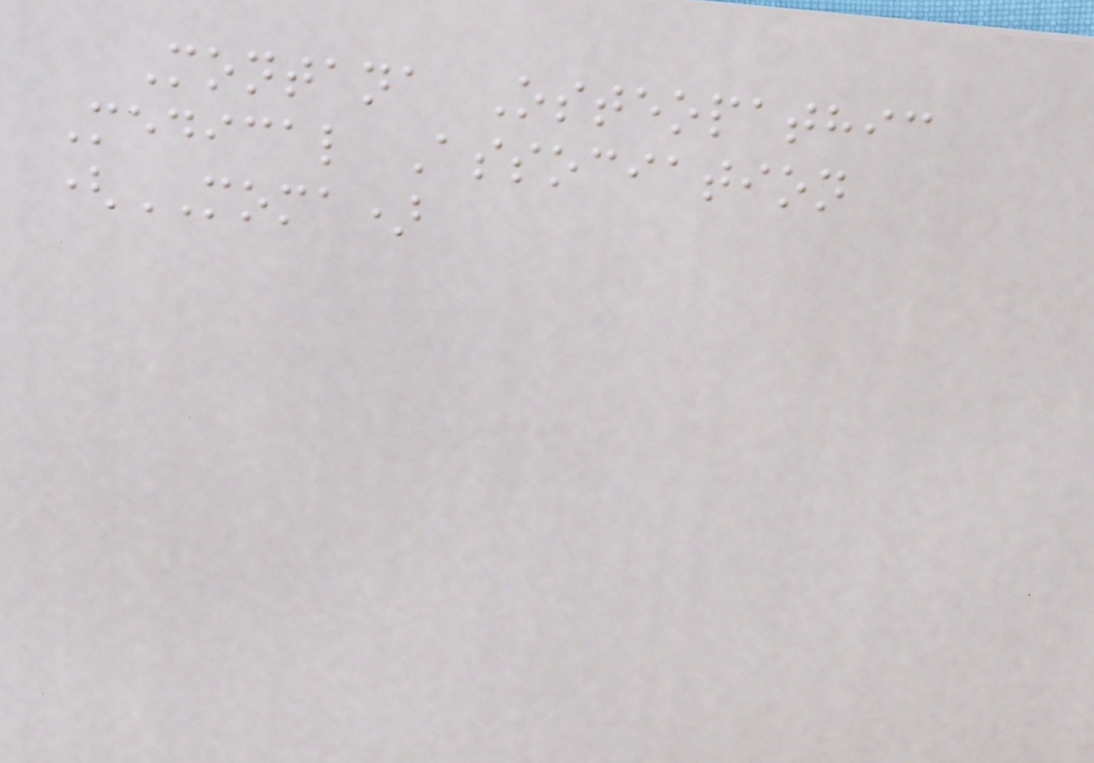Montana Osteopathic
Medical Association
(MOMA)
